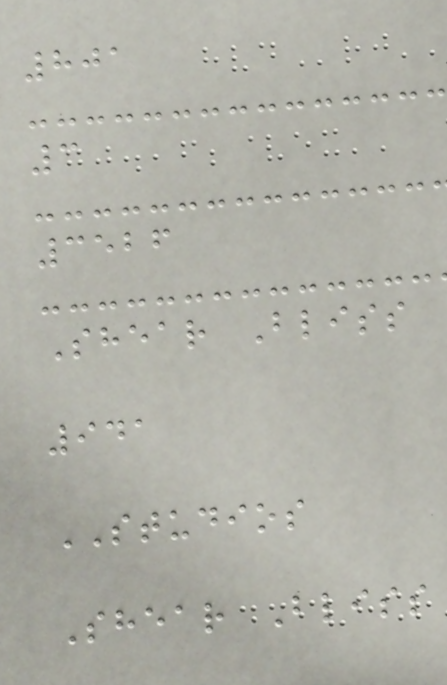801
3
3526
Shear Bliss
941
STUDIOS
Shear Bliss
